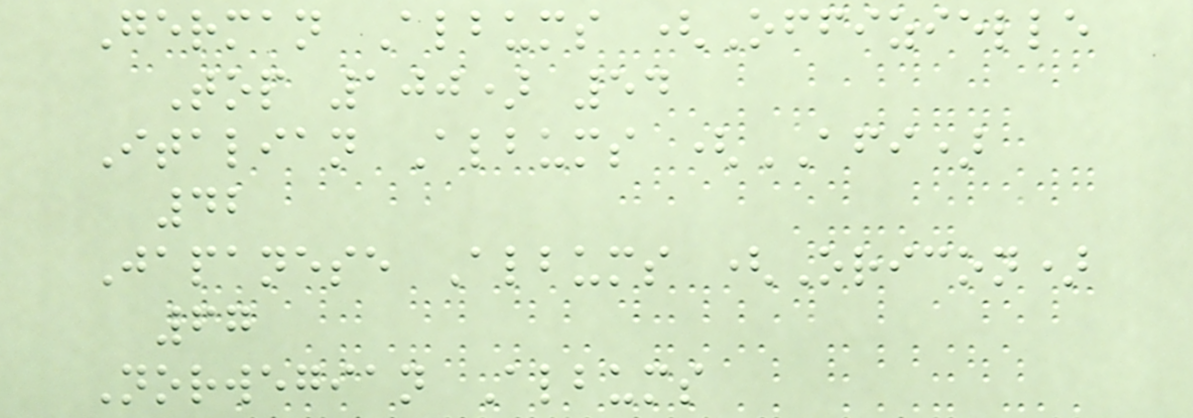German Albums (Offizielle
Top 100) 54
Italian Albums (AFI)
42
Japanese Albums (Oricon)
67
Norwegian Albums
